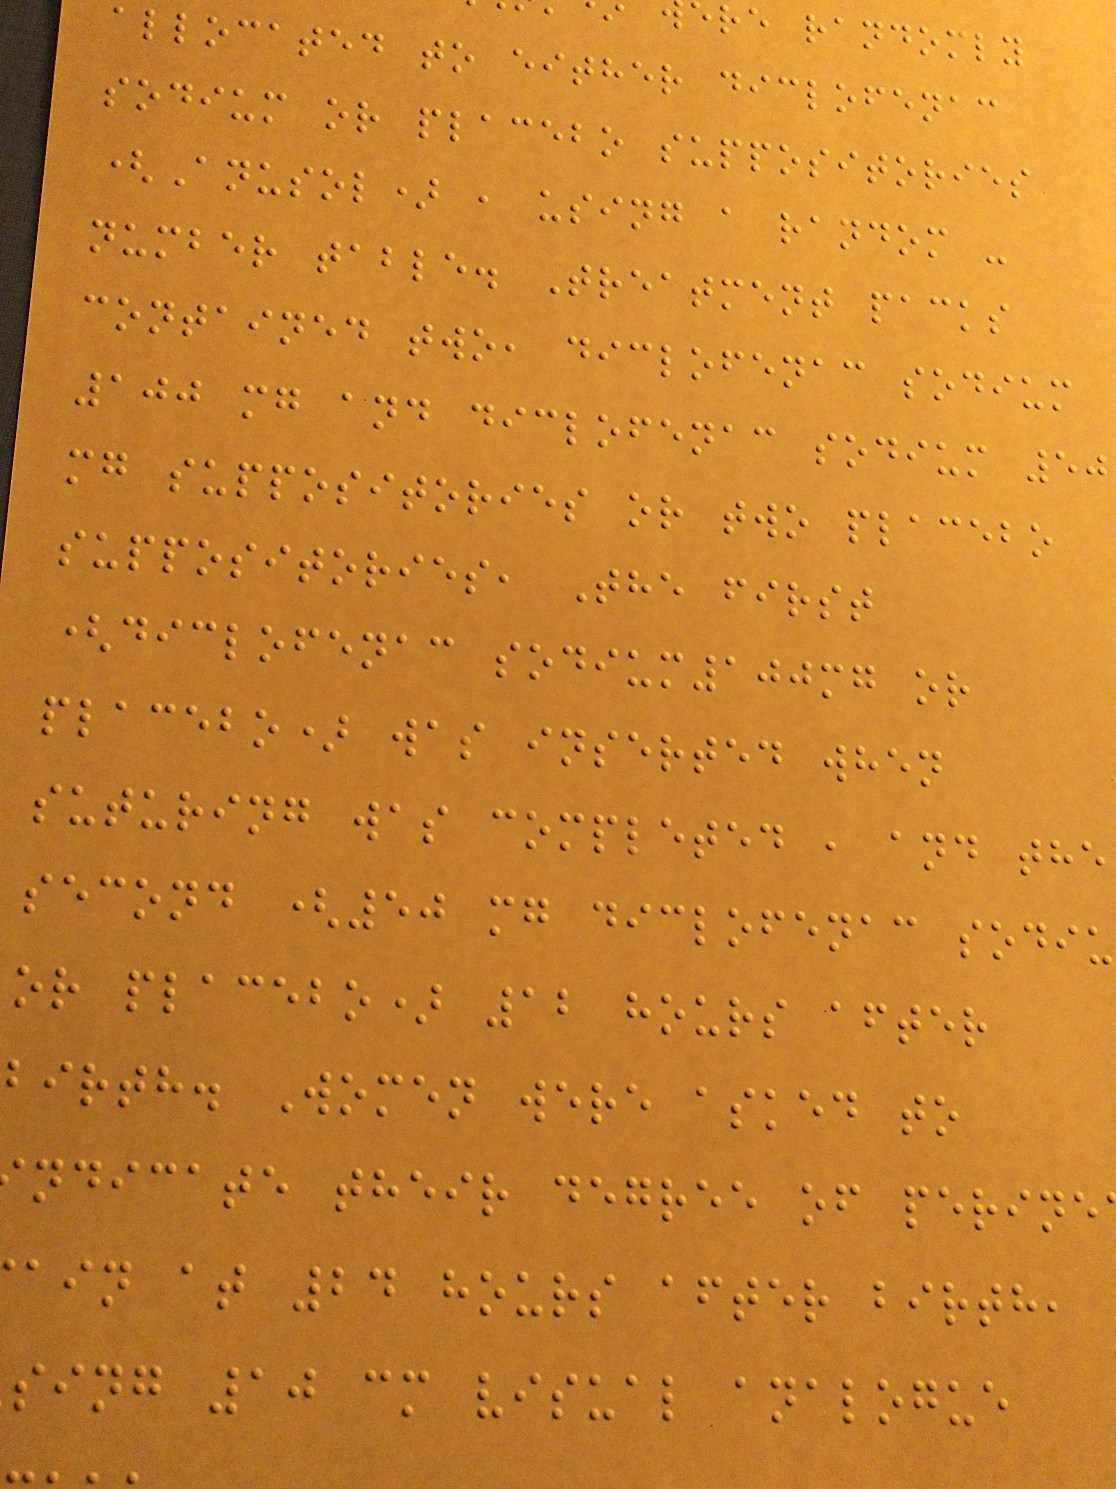re randomly
allocated to either diclofenac
sodium or placebo suppositories
(Anusol) , using a random -
number table. Treatment packs
contained two, diclofenac sodium
100 mg and diclofenac sodium 50
mg suppositories or two placebo
suppositories, The first
(diclofenac sodium100mg or
placebo) was inserted when
suturing was completed , and the
second (50 mg diclofenac sodiu
or placebo) 12 hours after
birth. Women were asked to
ndicate their degree of perine
ain at 24 hours after birth,
sing 10 cm visual analogue
